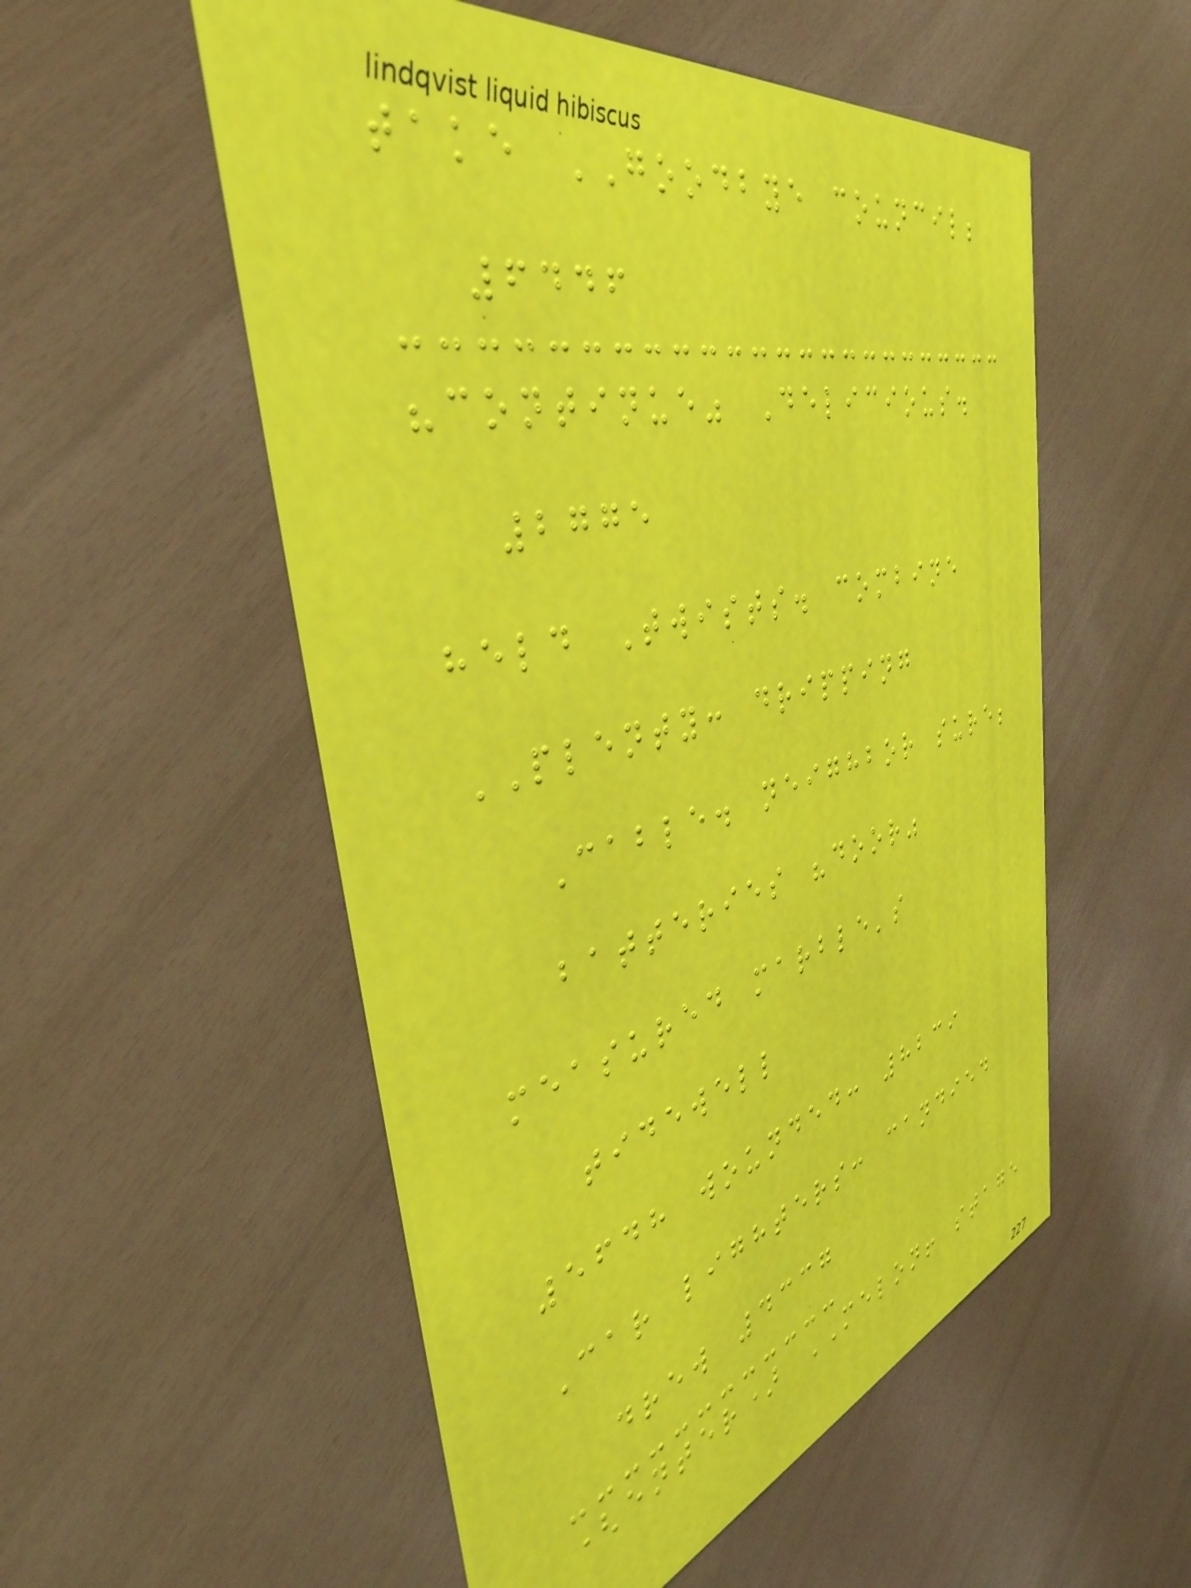take GOODBYE council;
6446
"continue" Delicious.
2775
held Twists. combine
PLENTY: dripping
Cable. neighbor sure;
batteries "door"
measured marble's
tidewell
5648 wounded: 8239
Car lighters: candied
drew 4337
(enter) MELON! stage
